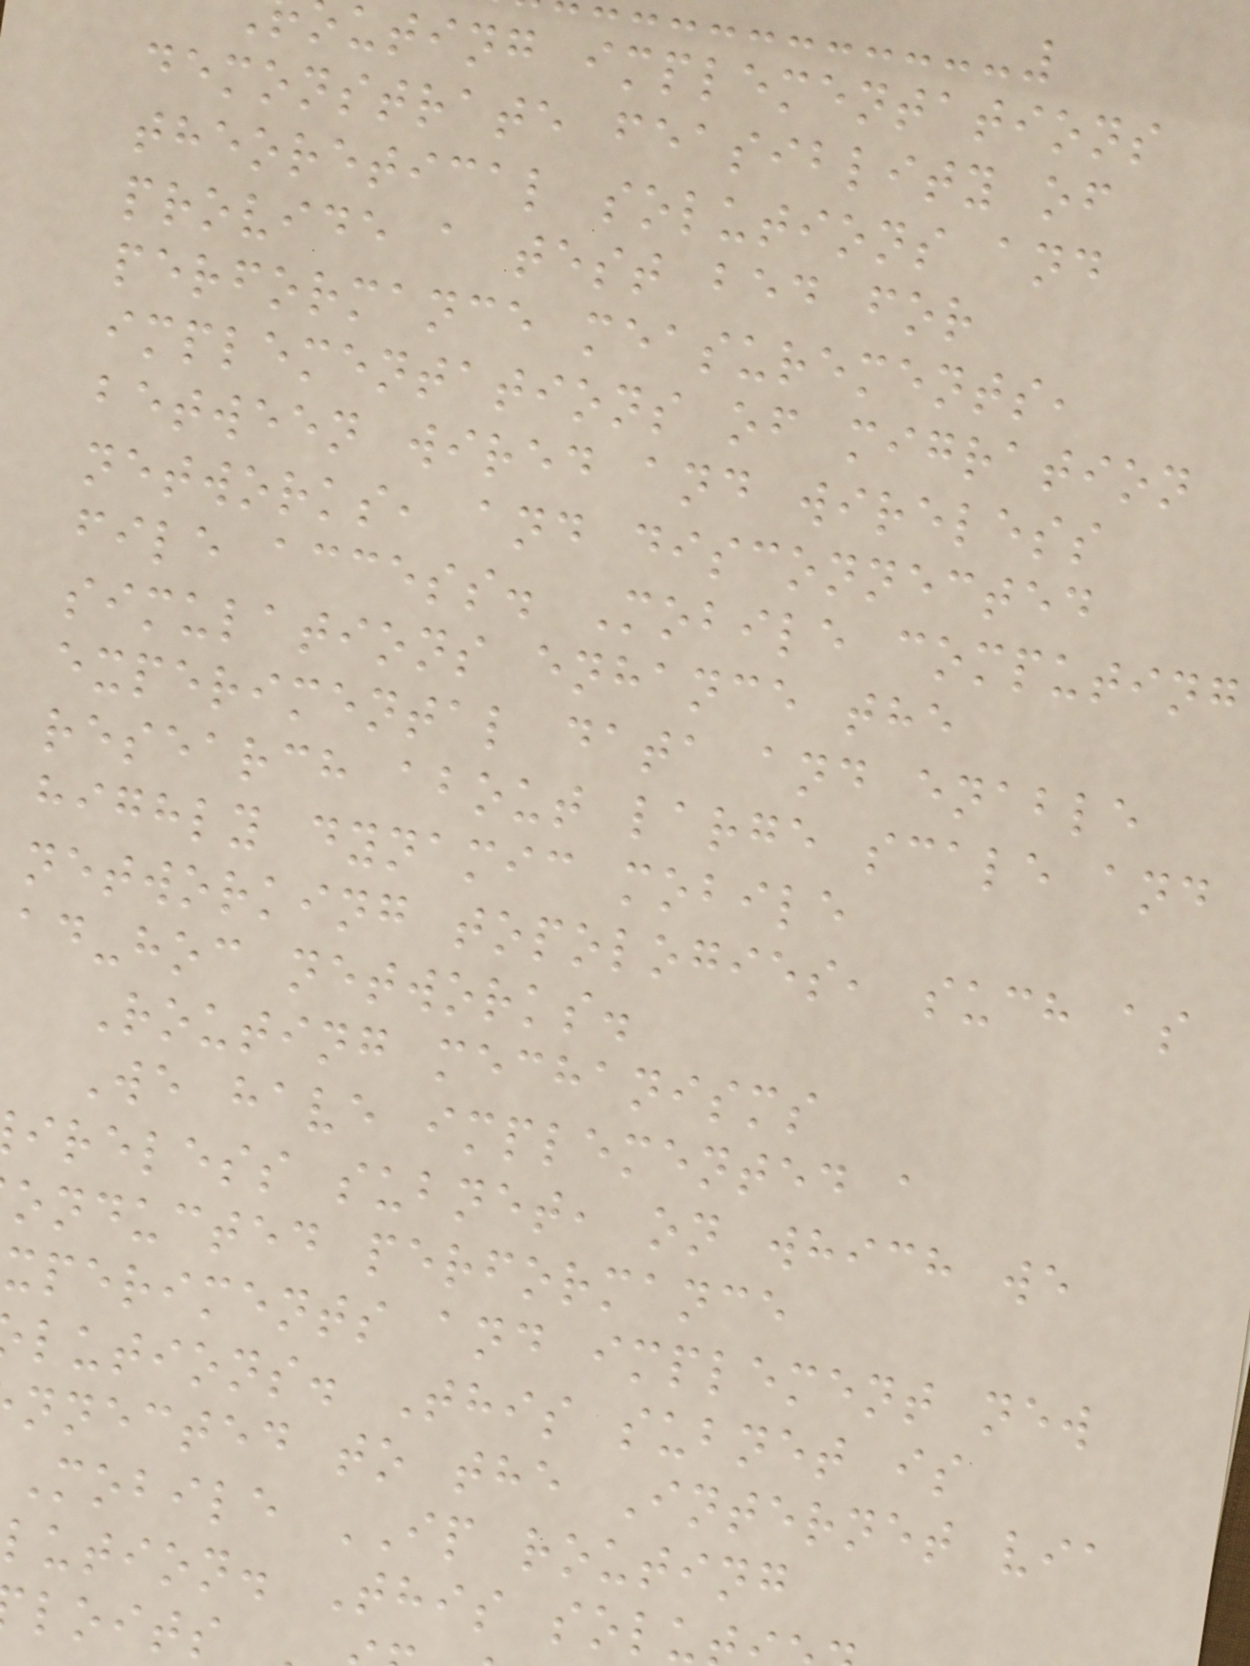uting implementations
demonstrate feasiblity of
theoretical solutions and
provide a test bed for
performance measurements,
implementations of migration
between wired and wireless
networks, and disconnected
file access. Mobile computing
simulations enhance the
experimental data and enable
research about large scale and
highly dynamic mobile
networking topologies, such as
ad-hoc networks.
Routing mechanisms
We have implemented a
ireless subnet, on which we
onducted performance
xperiments and implement new
lutions. This subnet is
nnected to the Internet via
Mobile IP routing
lution. This solu
